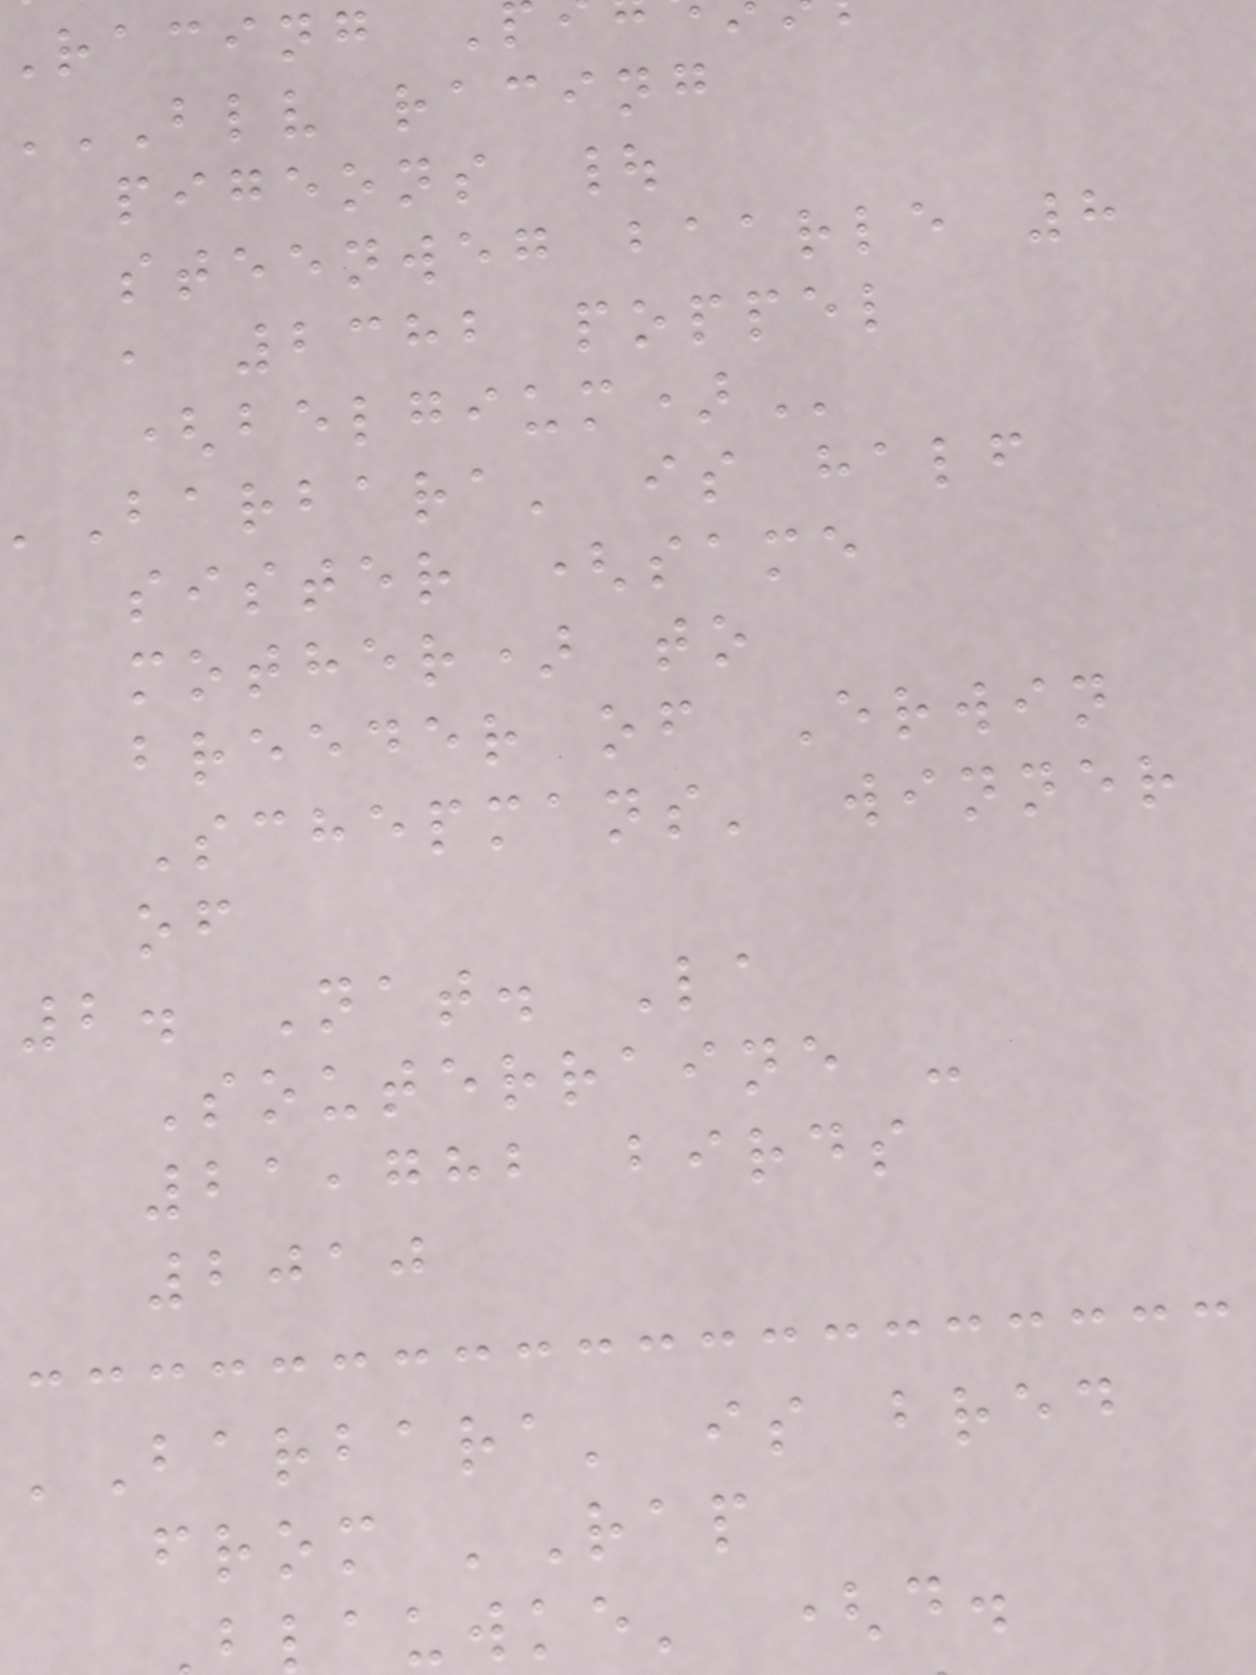Racing
BLV RACING
pigeons |
steenweg baarle 8
, 2382 poppel
'Barbara' is half
sister (same
mother) to
breeder of Erwin
Schepmans' winner
of
2. Nat. La
Souterraine -
21,782 birds
2010
'Barbara' is bred
from 'Rap
lauwke' (d.
